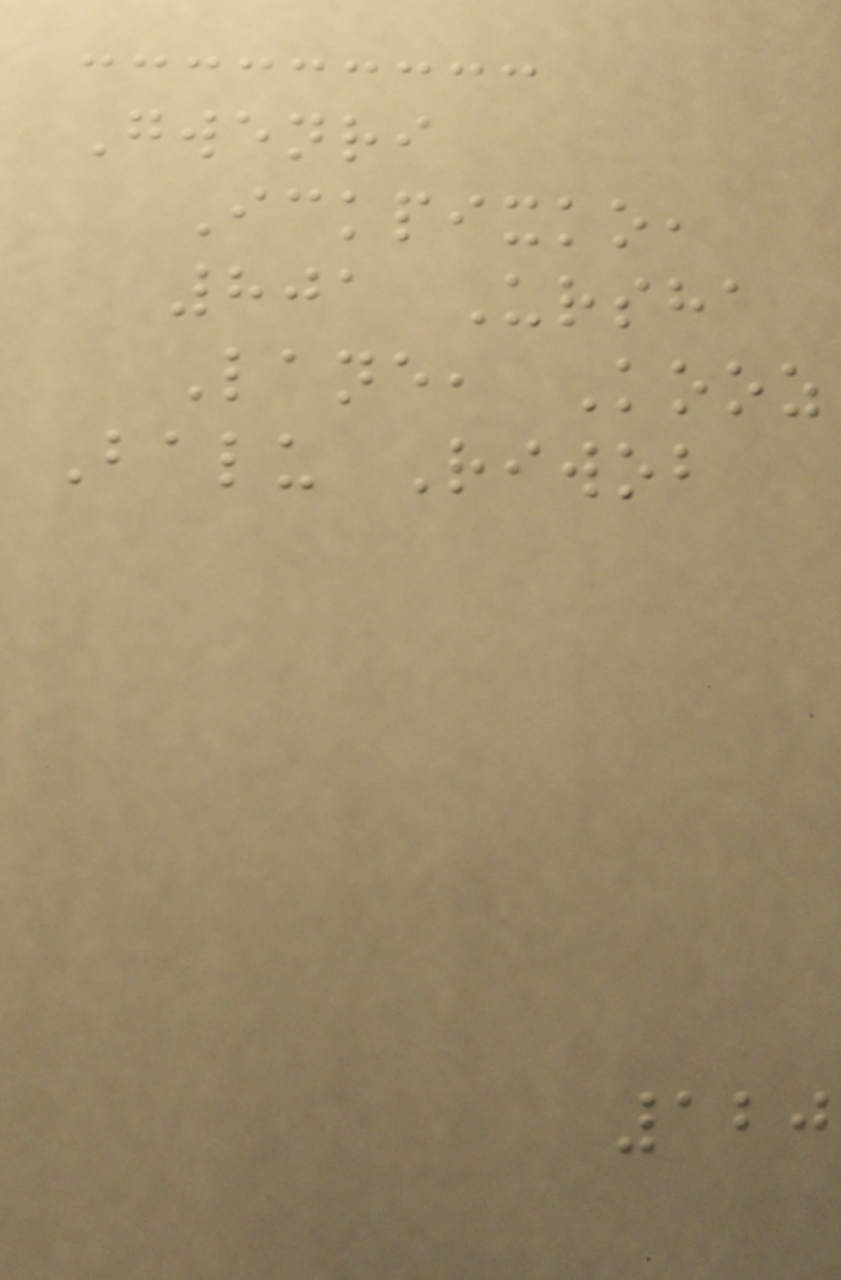Gwenri
Ickpixko,
801 Ursha
Lane, Kooz
Balu Riwob
120
